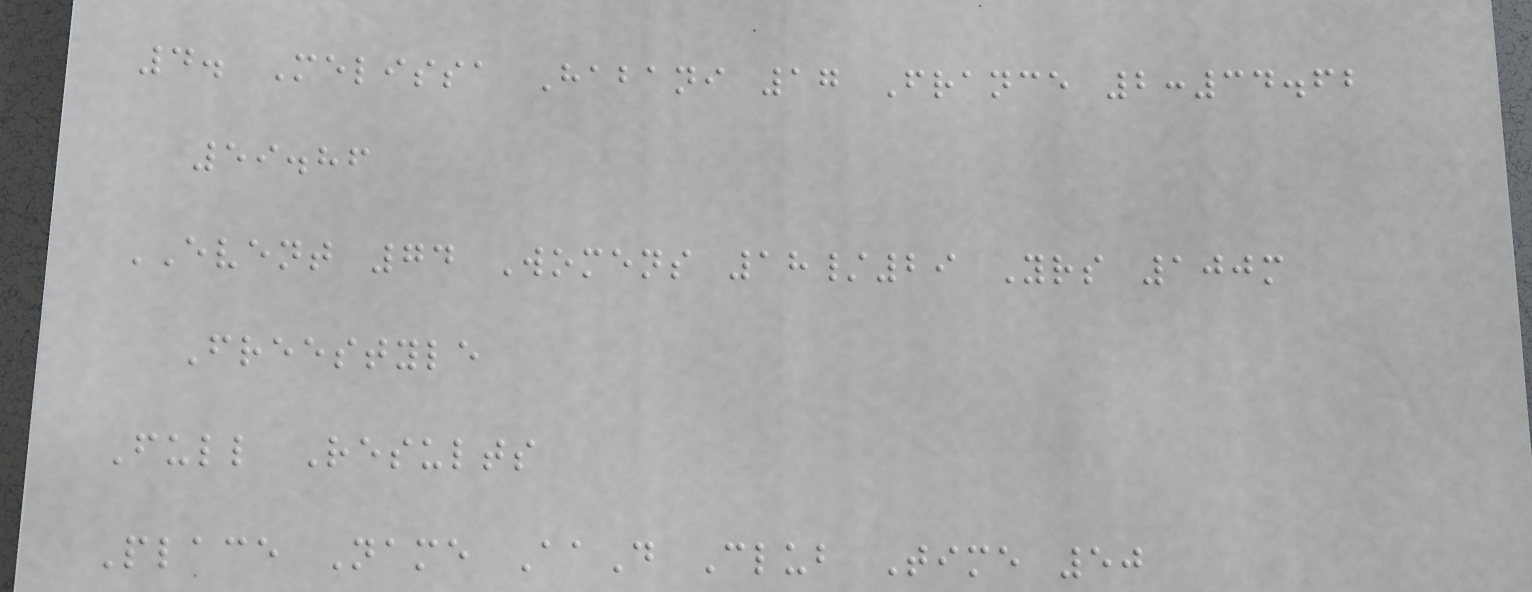4. Melissa Habani 17 France 2:34.62
59.86
EVENT 74 Womens 18/29 Yrs 100m
Freestyle
Full Results
Place Name AaD Club Time 50
